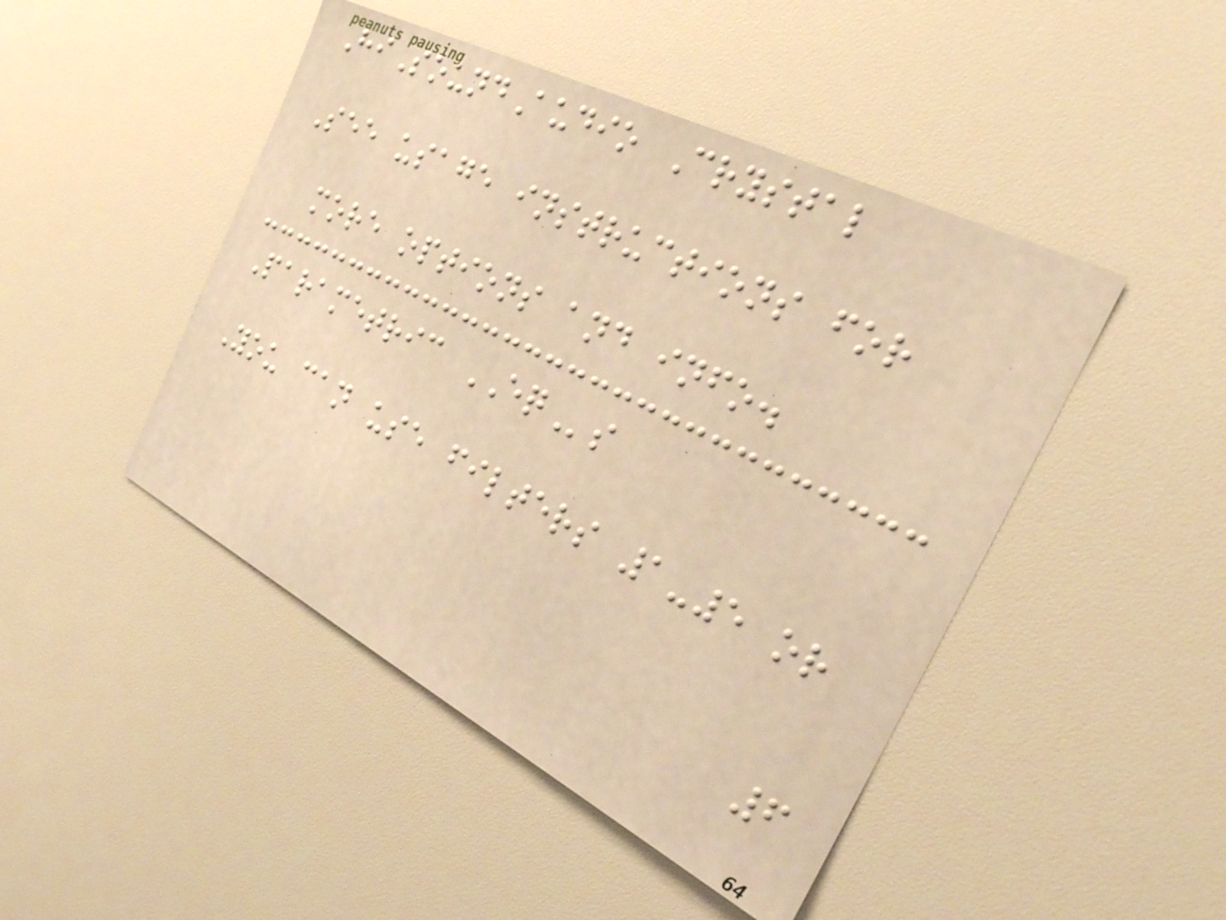HiSoundAudio Crystal
See usage instructions for
more options and info.
Parametric EQs
You can use filters 1-5 or
6
